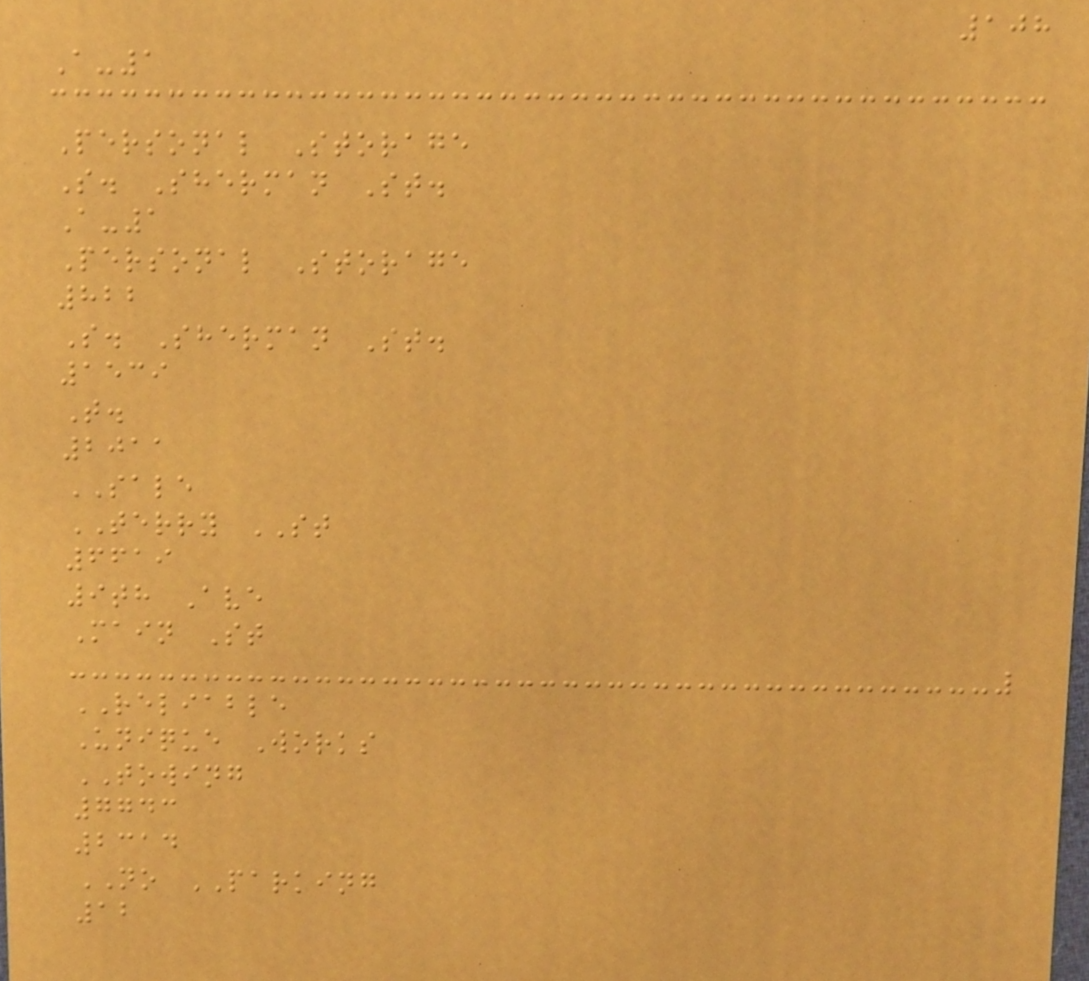108
A-1
Personal Storage
S. Sherman St.
A-1
Personal Storage
822
S. Sherman St.
1539
T.
2011
SALE
TERRY ST
6619
9th Ave
Main St
RELIABLE
Unique Works
TOWING
7743
2314
NO PARKING
12
